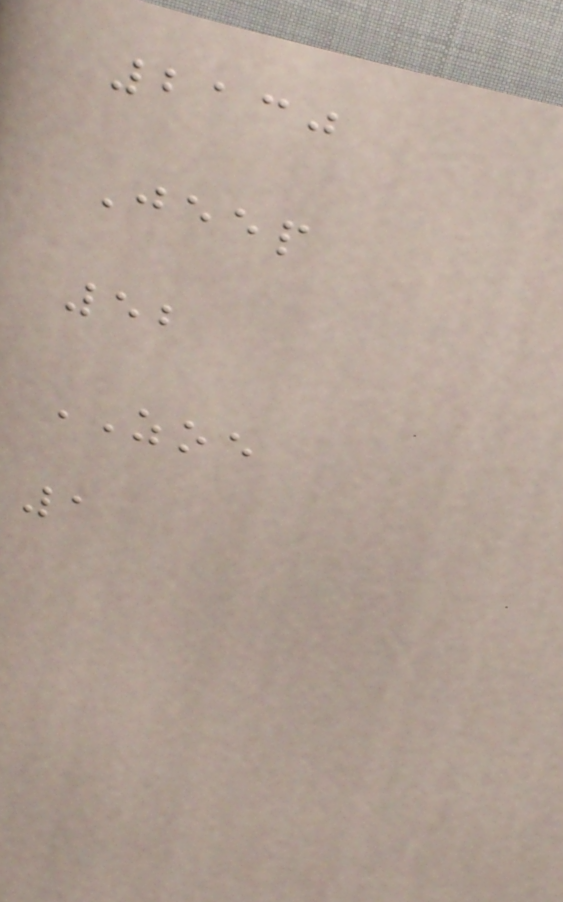2130
Jeep
52
ZOE
1
